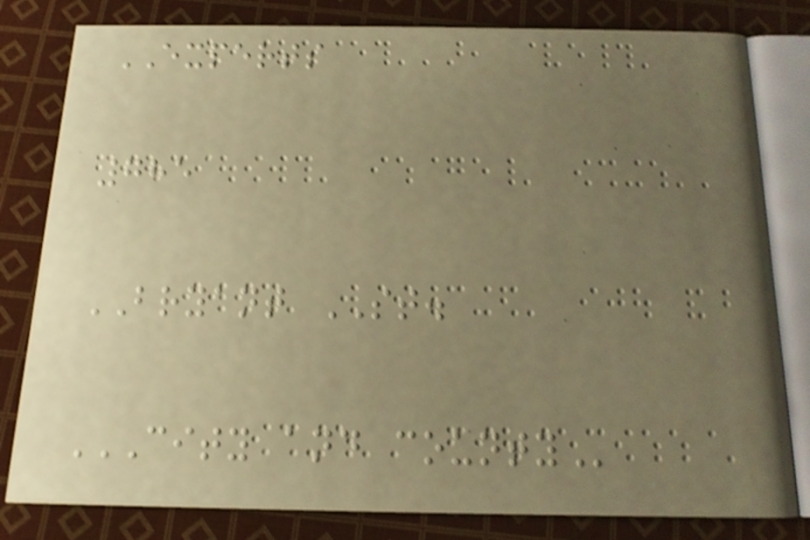EXPERTS
785
BRYANT ST.
CITY AND COUNTY
